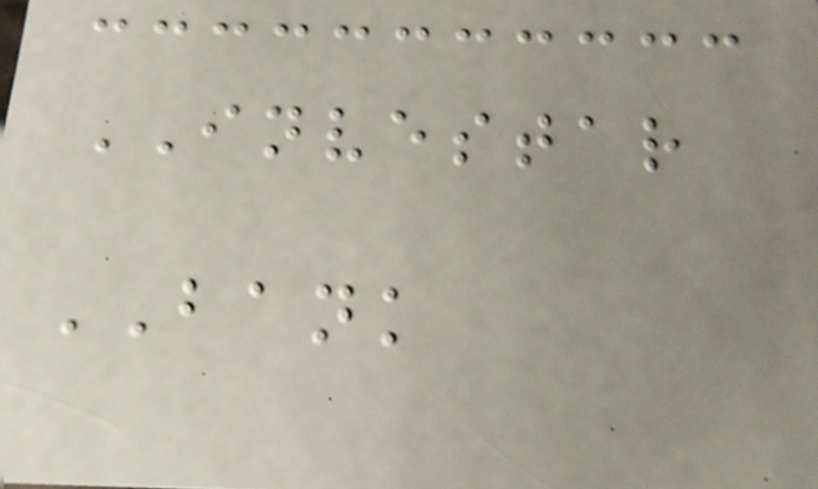INVESTAR
BANK
